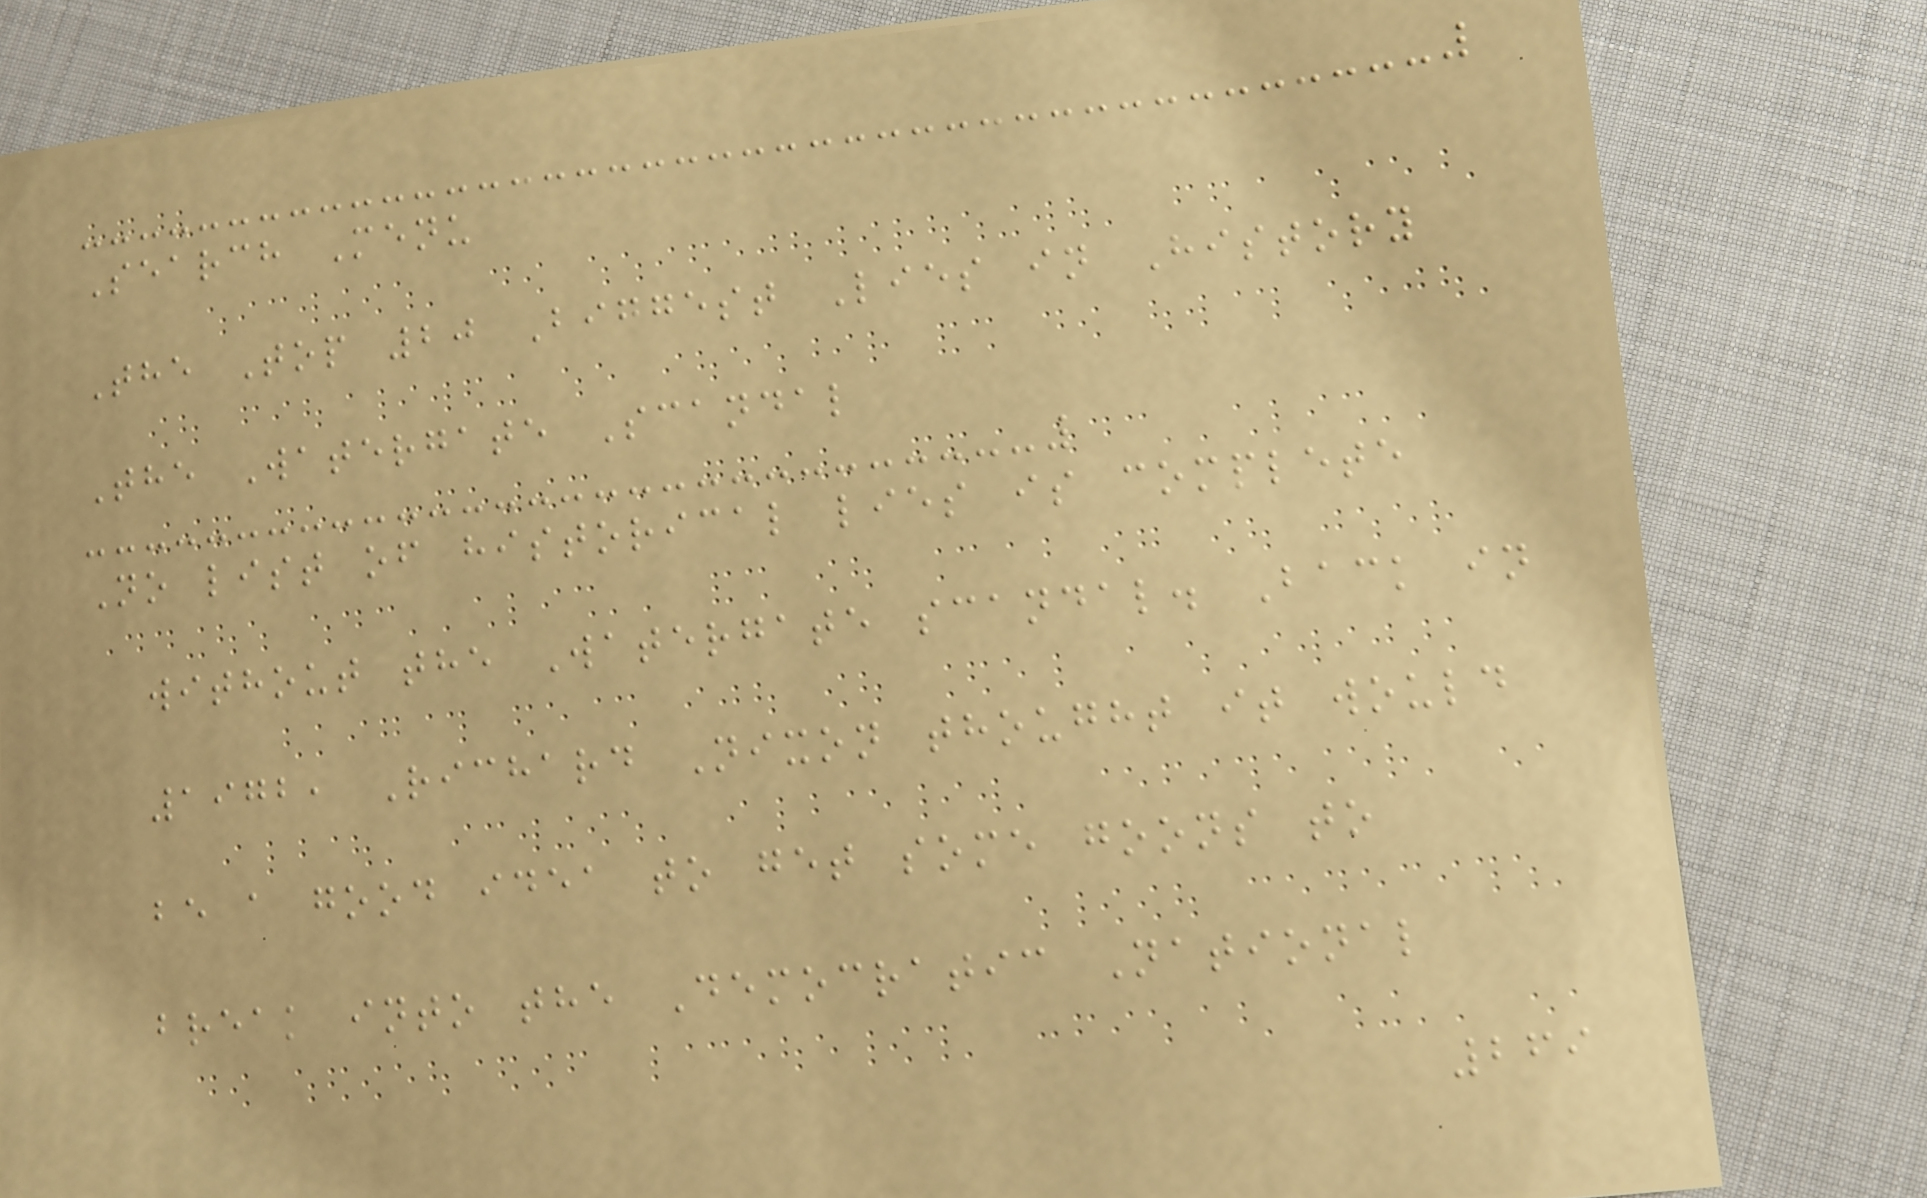Search Menu
The Top 20 Biggest Lies in History
The Watergate Scandal
No list of historical lies is complete
without the Watergate scandal. Back in
1972, Richard Nixon thought it would
be a good idea to get some goons to
break into the Democratic National
269
